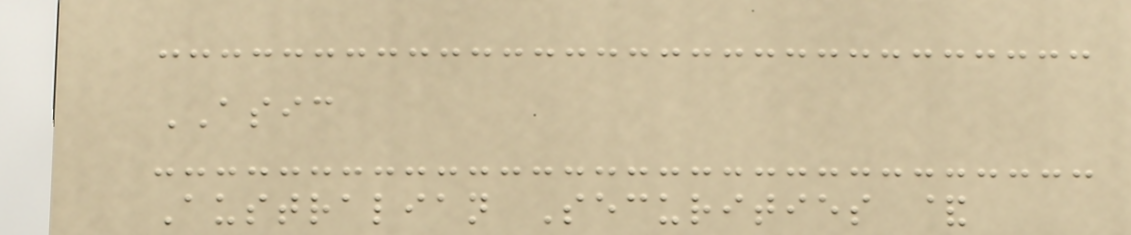ASIC
Australian Securities &
